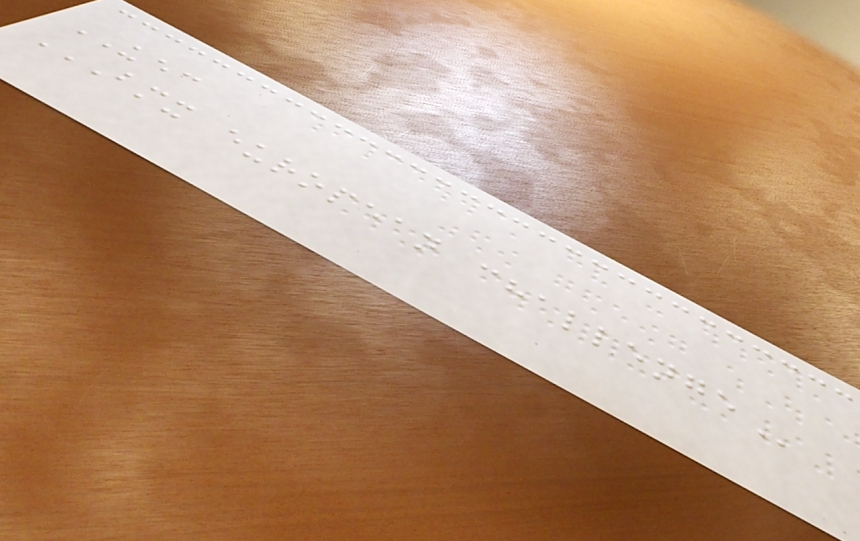UEC
BMX EUROPEAN CHALLENGE
